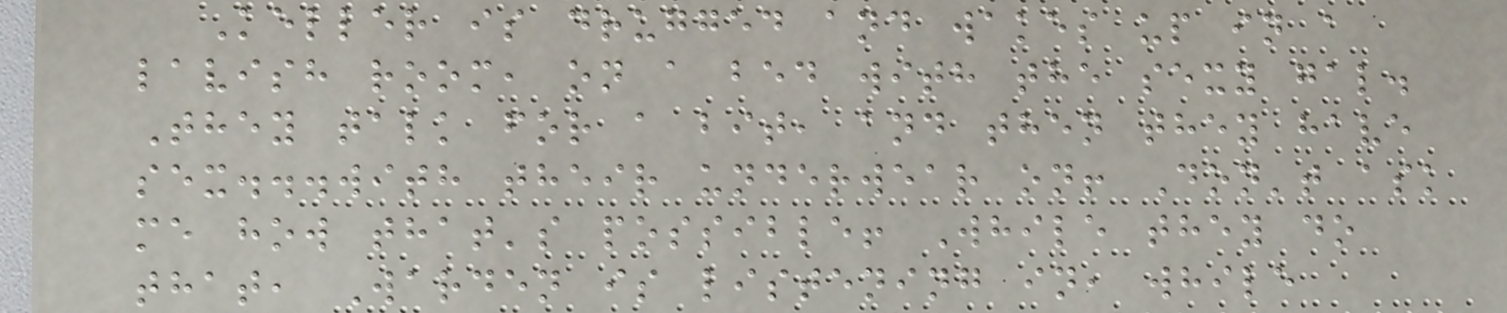Keller is drugged and wakes up in a
lavish room, on a bed with the sexy gal.
They talk for a bit, and then they have
sex...with their underwear on! Don't ask
me how that's possible! While they do
that, Warden is listening in, while
